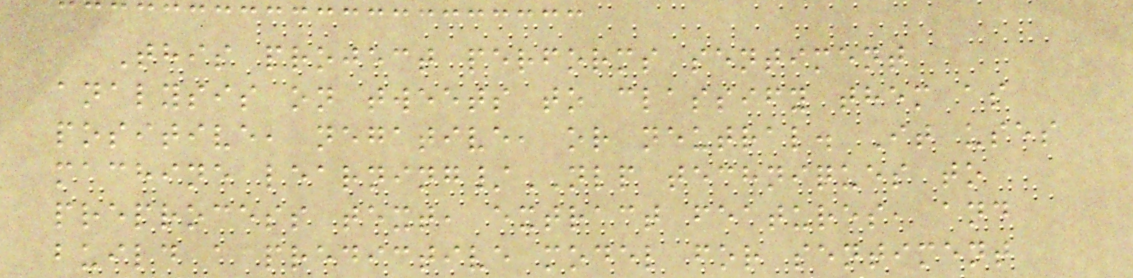This project performs sentiment
analysis on tweets to classify them as
positive, negative, or neutral. It uses
machine learning/NLP techniques to
preprocess text, extract features, and
build a predictive model for sentiment
